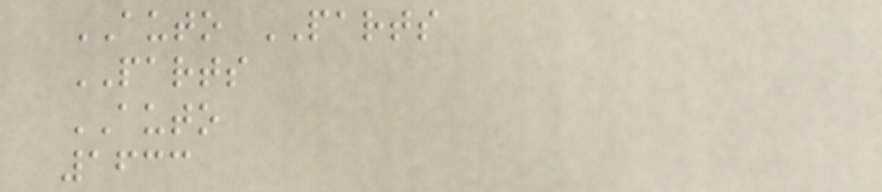AUTO PARTS
PARTS
AUTO
1633
